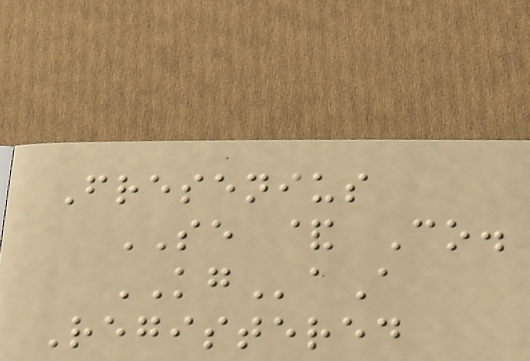Fresenius
SE & Co.
KGaA
Registered
